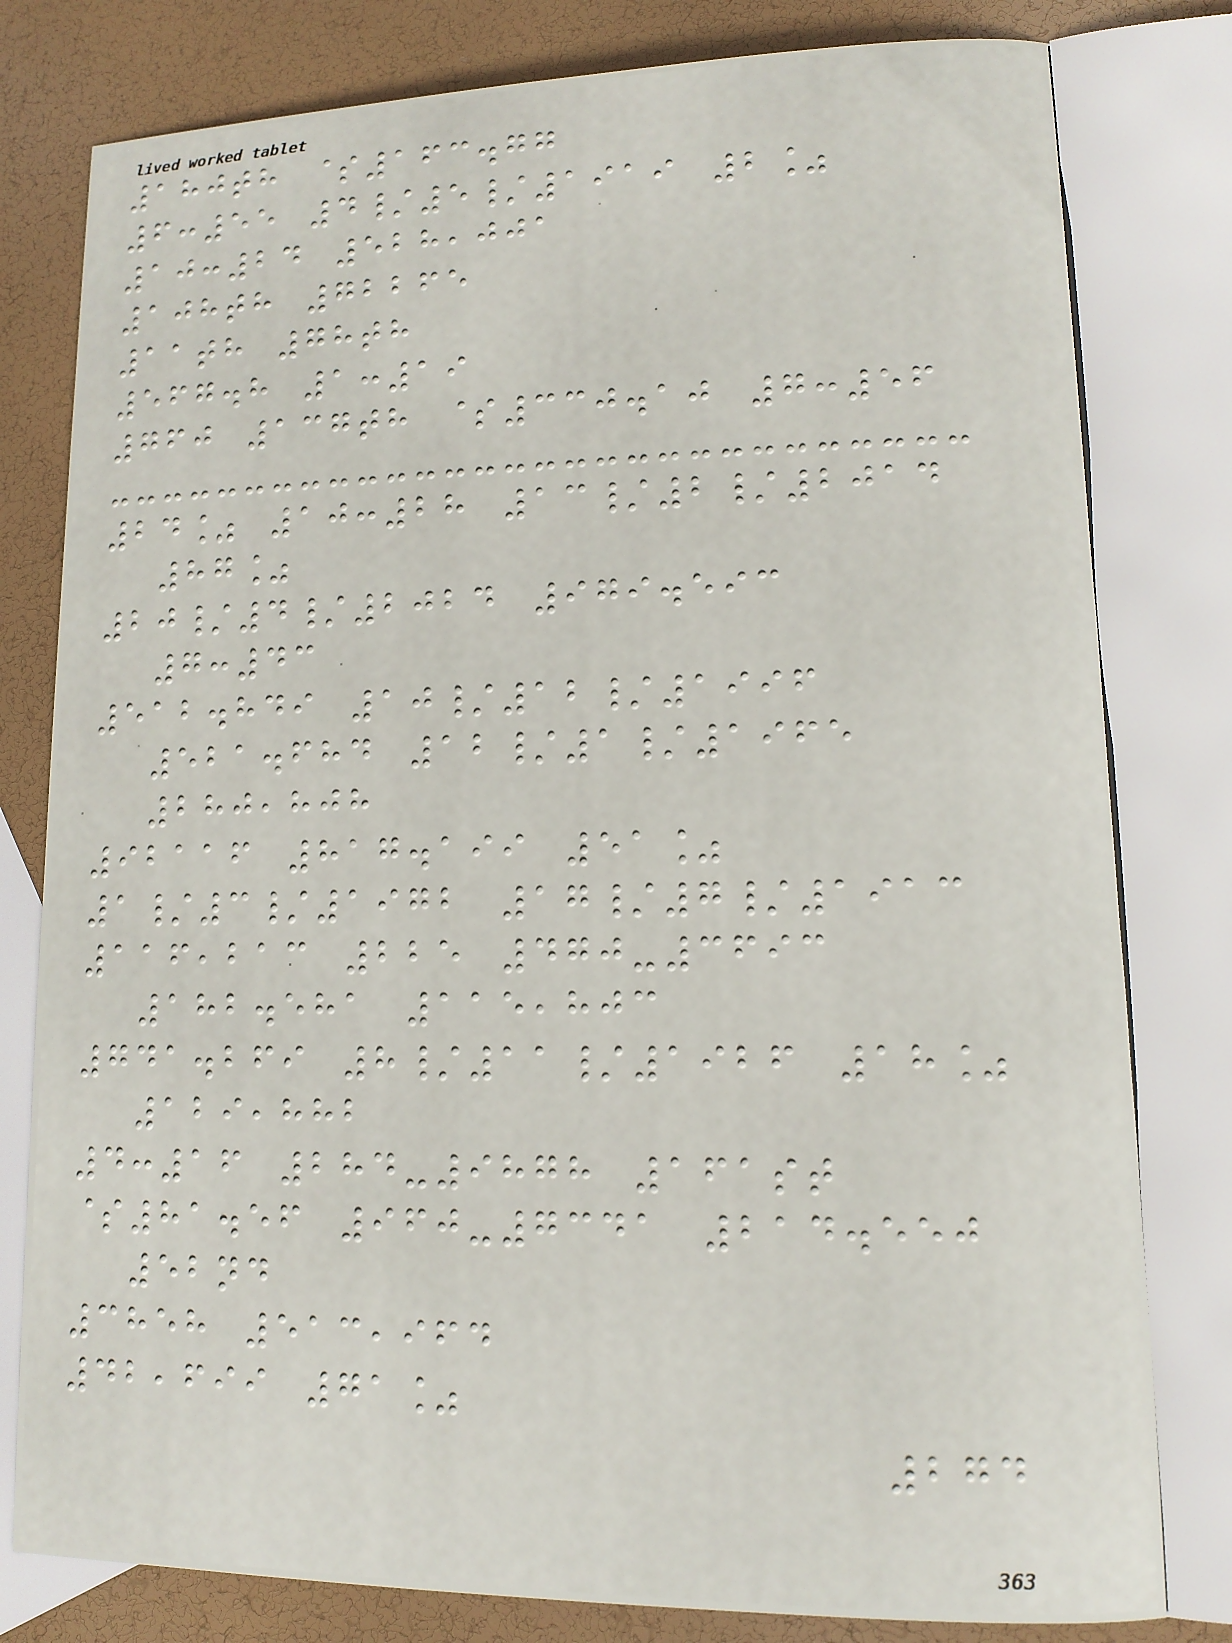180th $163.77
6:55 4/5/1919 2%
10:24 528,001
108th 72265
11th 78th
567.8 1:19
760 137th $330.10 7:56
24% 10:28 13/2/2014
87%
20/4/2024 979.593
7:43
512.849 10/12/1996
521.684 12/1/1965
280,808
92116 817.199 51%
1/3/1972 17/7/1913
116,213 225 470-3693
182.581 115,803
741.269 8/11/1926 18%
129,882
4:16 284-9878 161st
$81.56 960-7341 214.550
52nd
3858 513,964
42,699 71%
274
